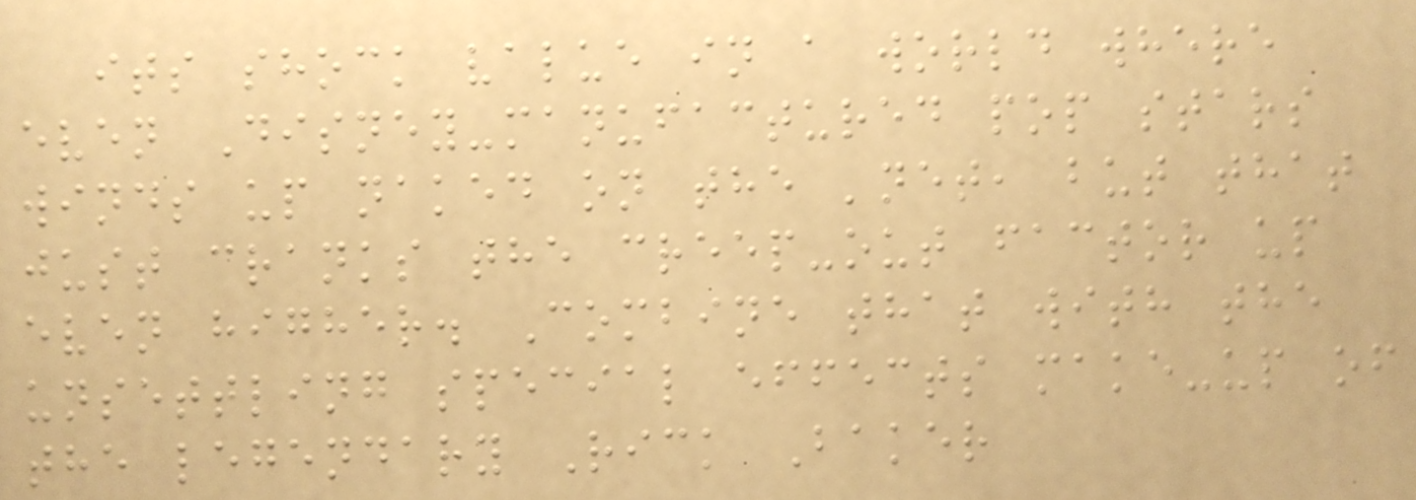its shock value in a world where
even Disney-manufactured pop stars
winds up naked on the 'net, but that
just cranks the creep-out factor up
even higher. Combine that with the
unsettling special effects make-up of
the legendary Rick Baker
